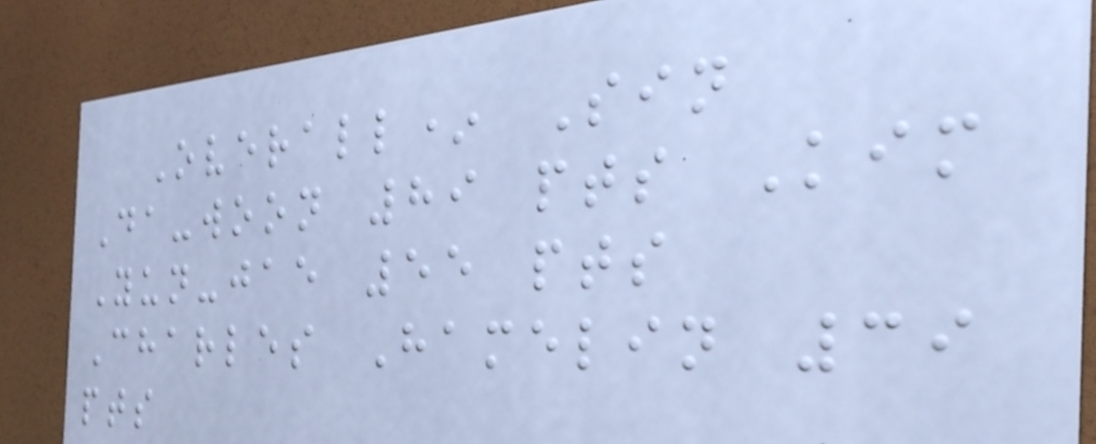Overall* Sin
Da-woon 89 pts Kim
Yun-jae 55 pts
Charles Hamelin 39
pts
